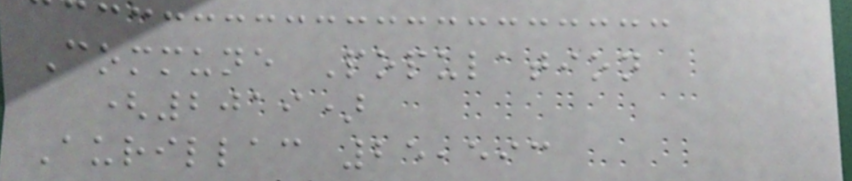Commune Population
(2019)
Aurillac 25,593
